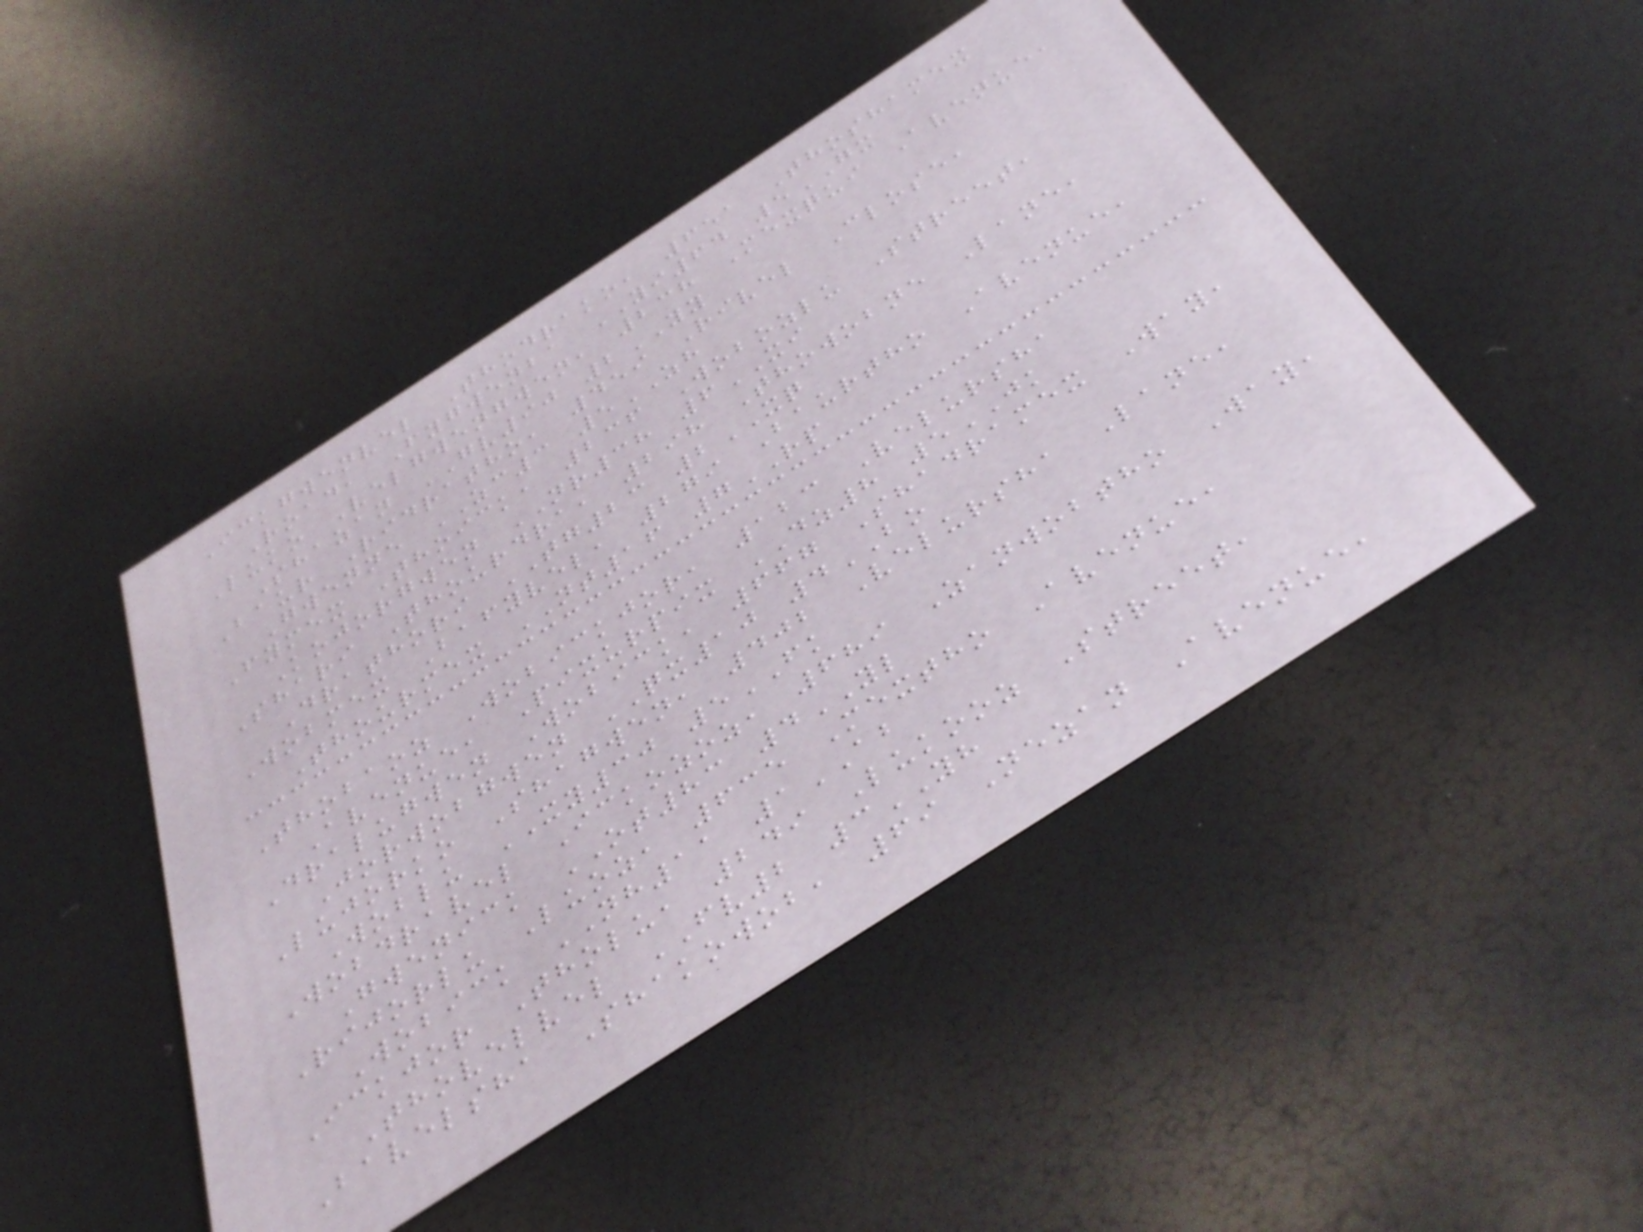Ickgwenvel Thodrako, 651 Thoshamex
Road, Fygwenba YI64 5GX
Luko Velgwengwen, 238 Mexqui Avenue,
Shazan GV90 2YY
Baur Ridratho, 459 Rivel Close,
Gwenne ZC3 5ZH
Fymex Thoick, 236 Wobozlu Street,
Kojorgwen NR38 6XI
Shari Thourdra, 298 Thowobne Lane,
Drathori TG23 2XQ
Wobmex Bafyvel, 279 Baurtho Avenue,
Thourmex NT16 7RP
Thobaoz Wobickjor, 123 Velursha
Avenue, Pixurpix DZ8 5JK
Dralugwen Wobick, 667 Shadramex Way,
Jorwobgwen QX10 4BO
Lujorko Shagwen, 402 Velursha Lane,
Woblu XY30 5FK
Wobdravel Ickozoz, 689 Zanwobtho Way,
Gwenick OT83 4YL
Rijorlu Luoz, 635 Mextho Avenue,
Wobick NH11 1AB
Ickjor Tholu, 249 Lukooz Street,
Thovelvel FV2 3YH
Bavelsha Shakowob, 69 Nezan Avenue,
